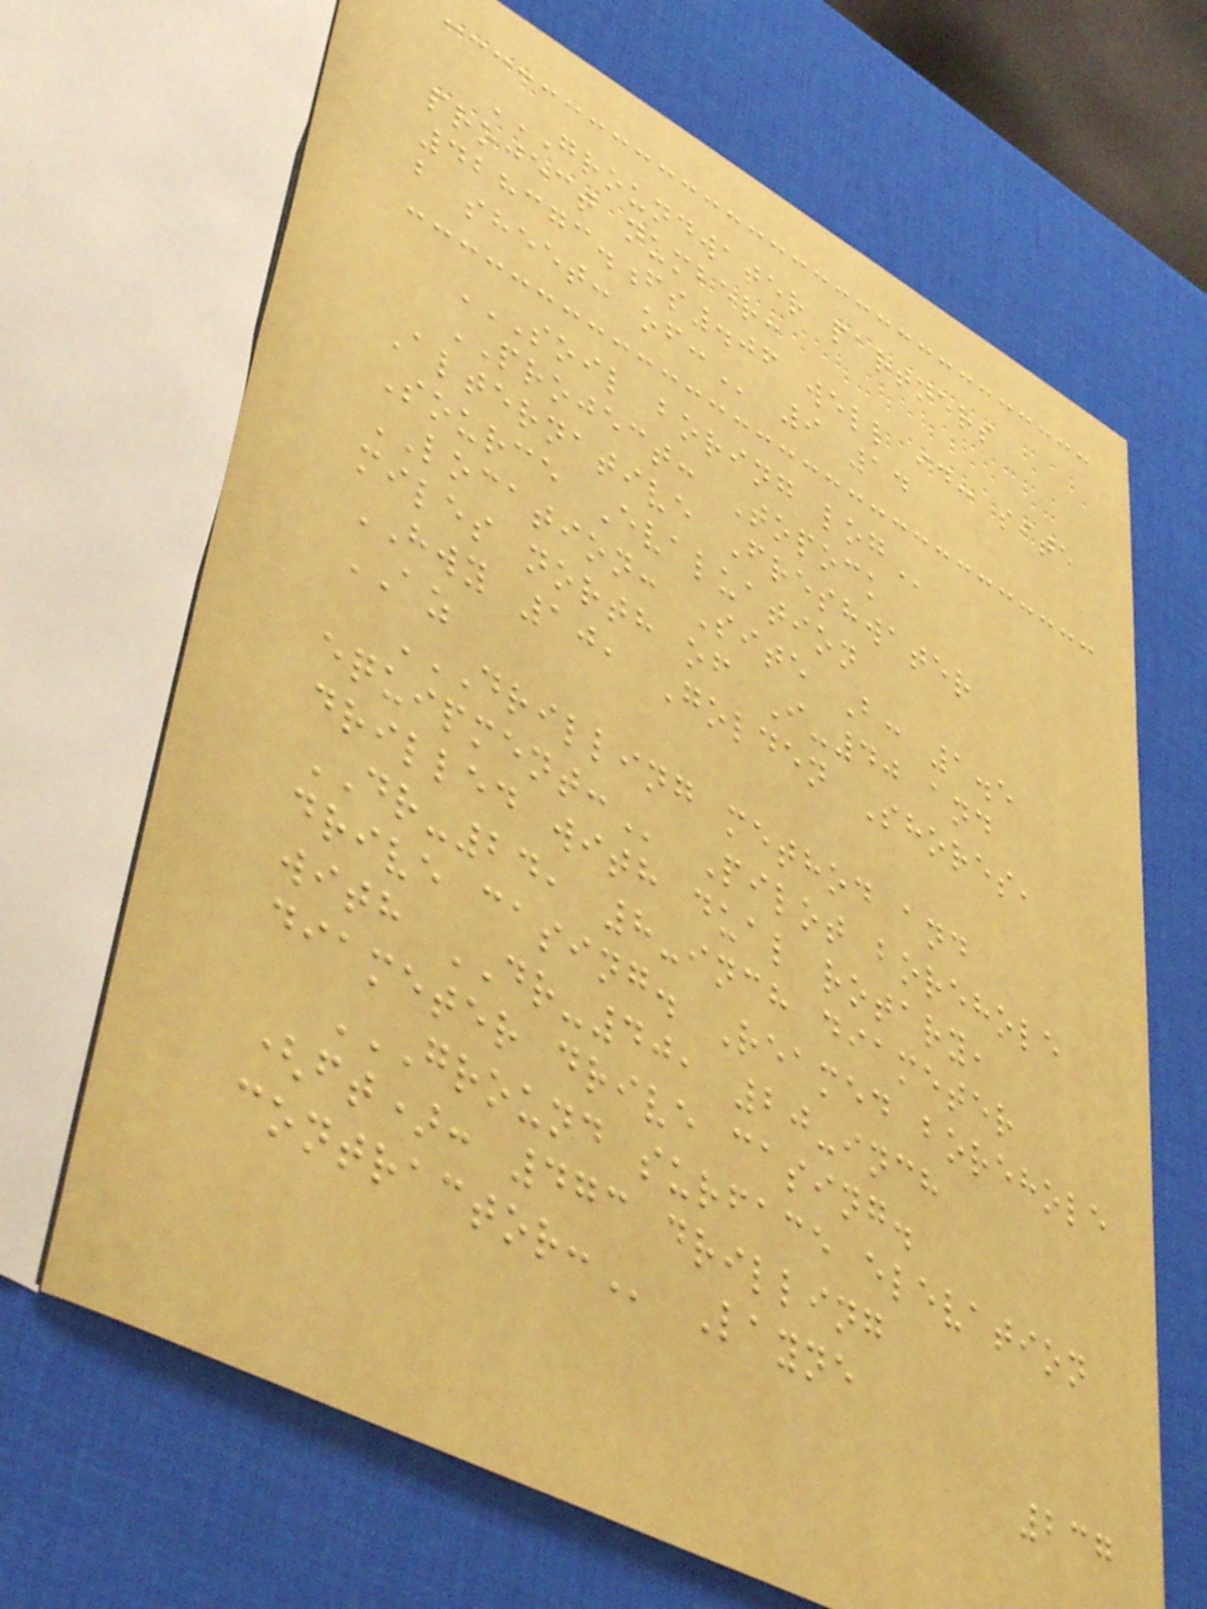GROUNDWATER PARTNERS
PROJECT NUMBER:
428373.FS.06 WELL ID: SITE
B SHEET: OF: 9 14
SOIL BORING LOG
PROJECT: Topock
Alternative Freshwater
Source Evaluation
LOCATION: Site B: 1.5
miles north of I-40 and
HWY 10, Golden Shores,
AZ
DRILLING METHOD AND
EQUIPMENT: Pilot borehole
drilled with dual rotary,
DR-24, 8-inch diameter
drive casing. Reamed borehole
with DR-40, 20-inch
diameter drive casing.
GROUND SURFACE ELEVATION
(FT): 473 DRILLING
CONTRACTOR: Layne
237
